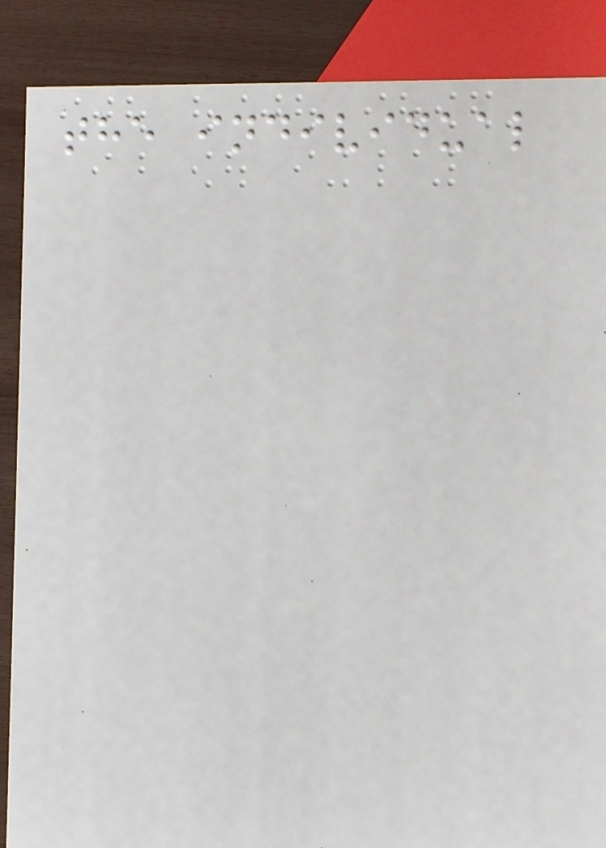the individual
